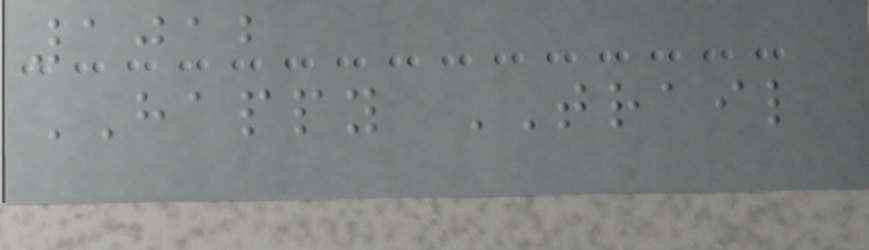1012
HAPPY TRAIL
